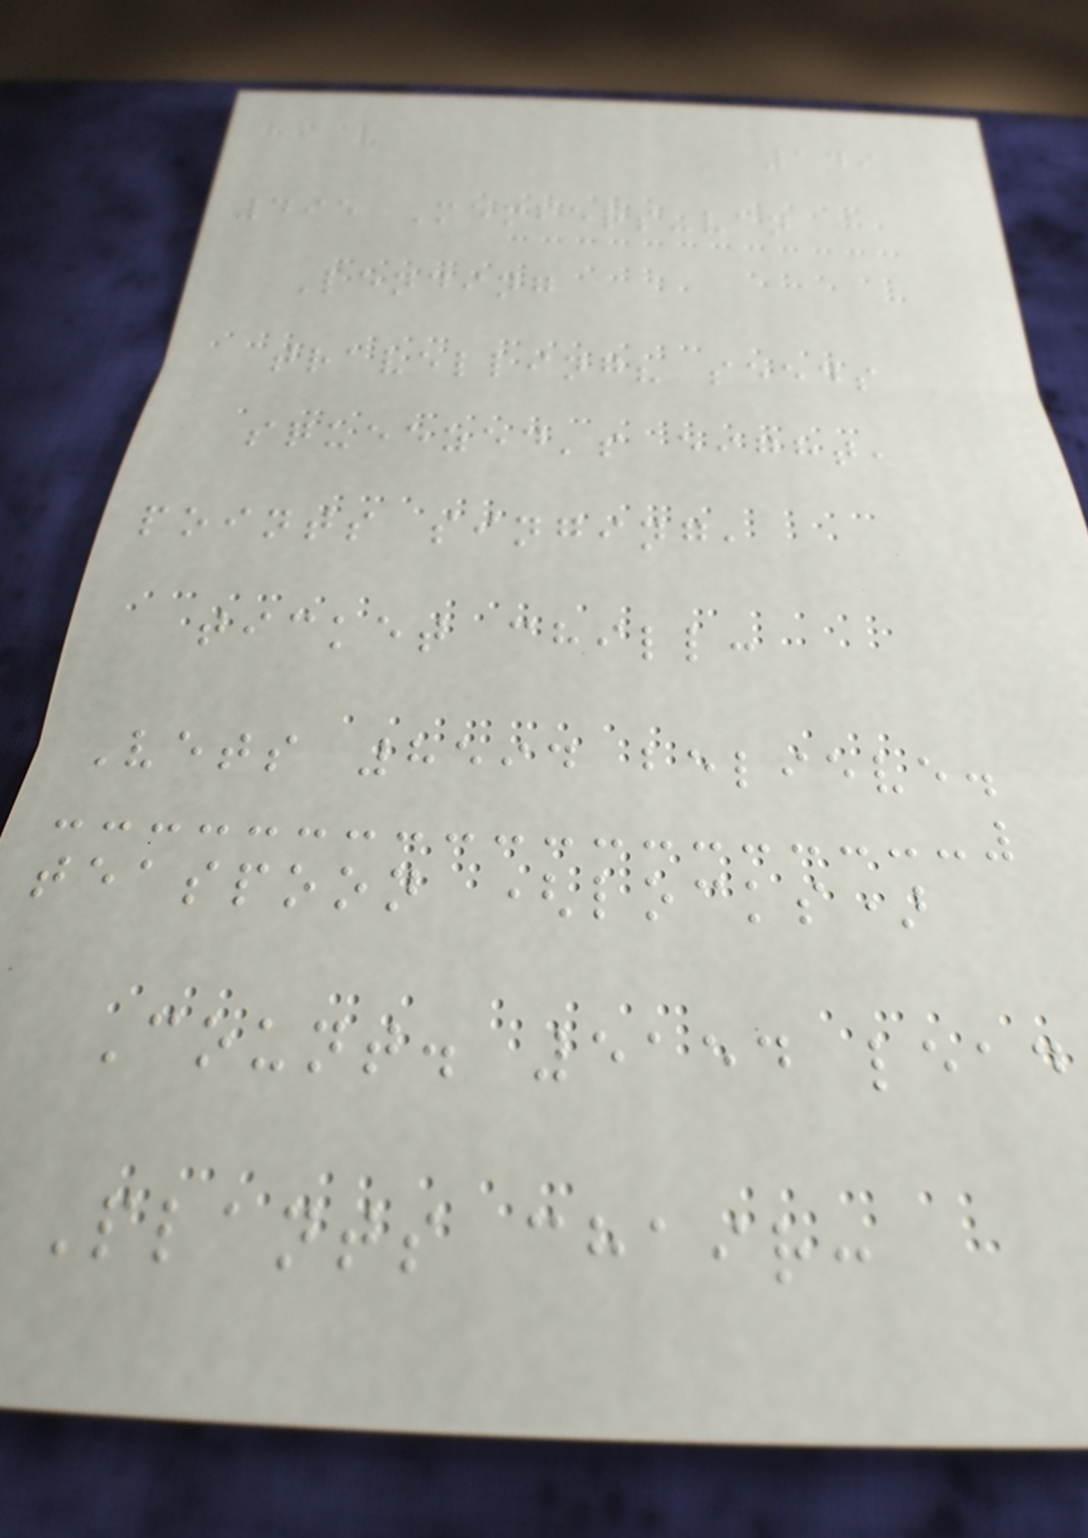149
495 Members-van
Lending
travelling? seeds
squeezed's eight,
points singing,
ticket chill:
Vets 8594 believe.
teaspoon (locks)
Count. 5154 lead
Plants chair:
